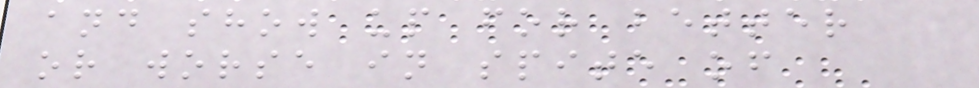and show up for better
or worse in spite of
